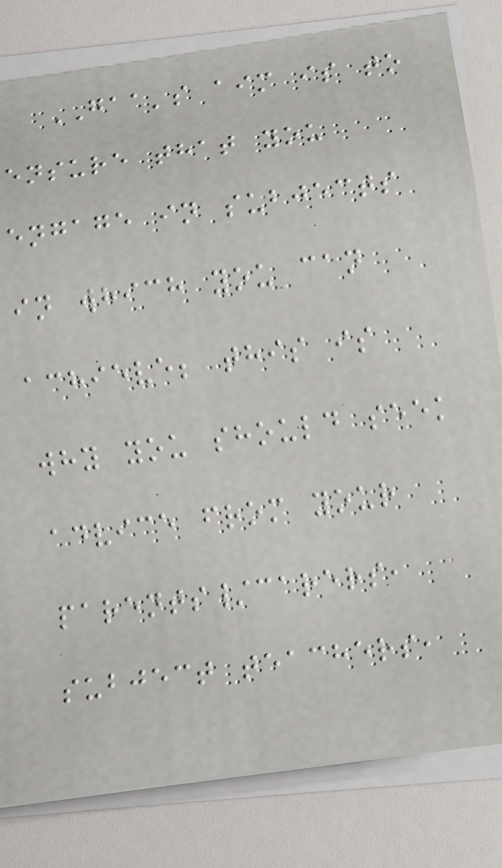GAA's aim is to
ensure that you
engage in subjects
in which you can
achieve; this is
why you should seek
advice from your
parents/carers,
subject teachers,
